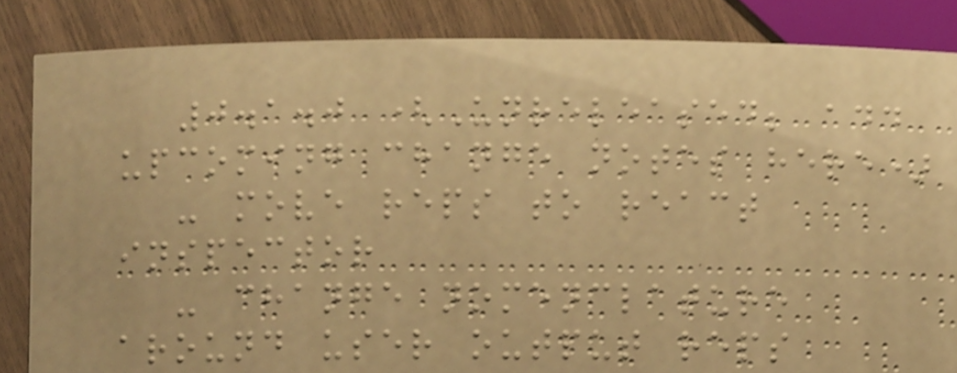0.1.0 (Unreleased; add
upcoming change notes here)
- move reps to react
inspector
- change nomenclature
around user output reps
